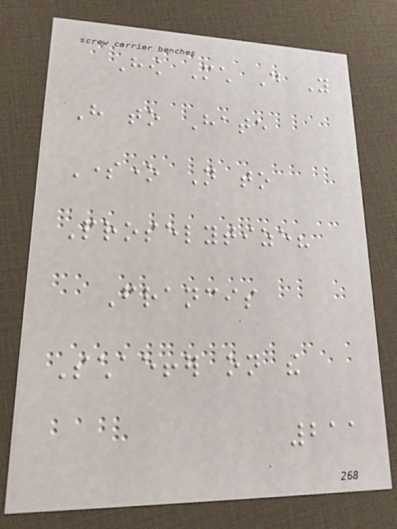How Much Do You
Have to Hate
Someone Not to
Proselytize?
Francis
Schaeffer on the
211
